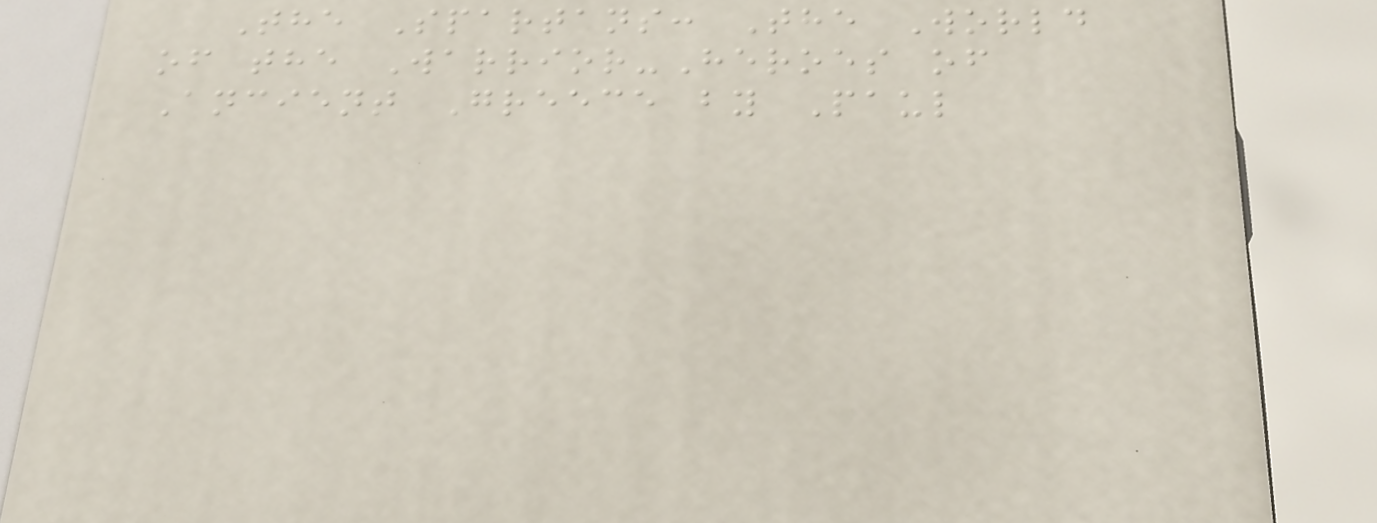The Spartans: The World
of the Warrior-Heroes of
Ancient Greece by Paul
